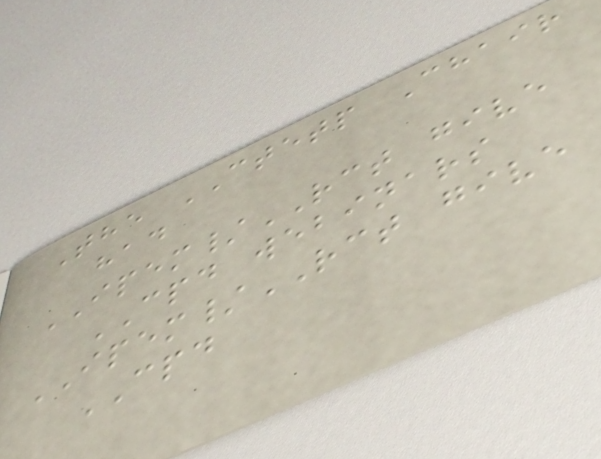The CTETP Chair
had
IPEM/RCT give
CPD webinars
IPEM/RCT give
CPD
